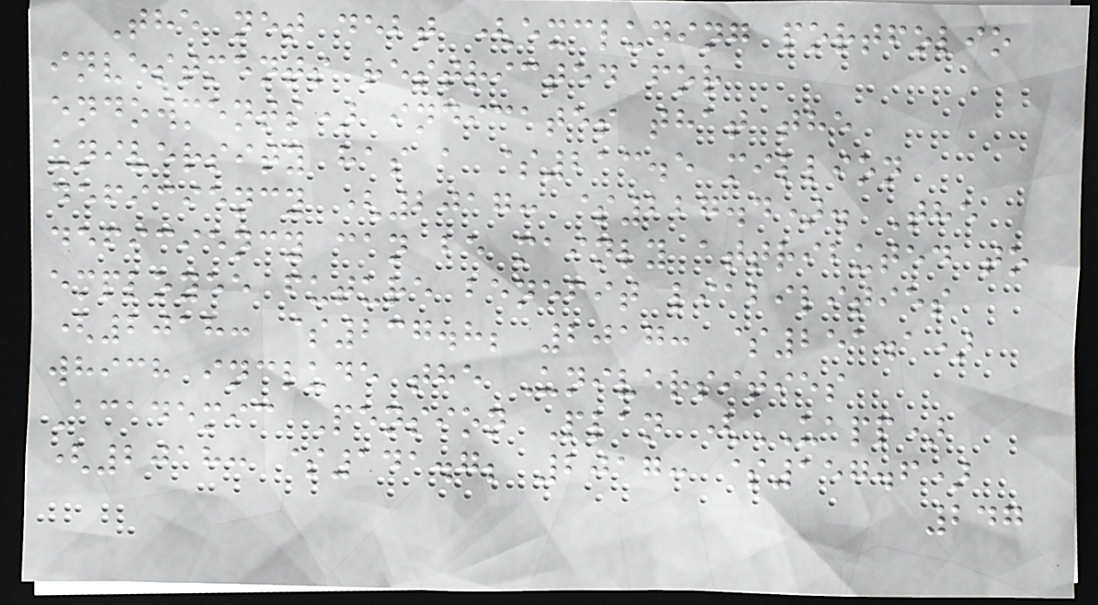The net debt (excluding portfolio
investments restricted for
endowments) indicates that the
university has a $213.5 million
deficiency (2017: $227.4). The
deficiency can be mainly attributed to
employee future benefit liabilities
(2018: $237.8; 2017: $251.1)
which include the Universities
Academic Pension Plan (UAPP)
(2018: $141.7; 2017: $157.6)
247
